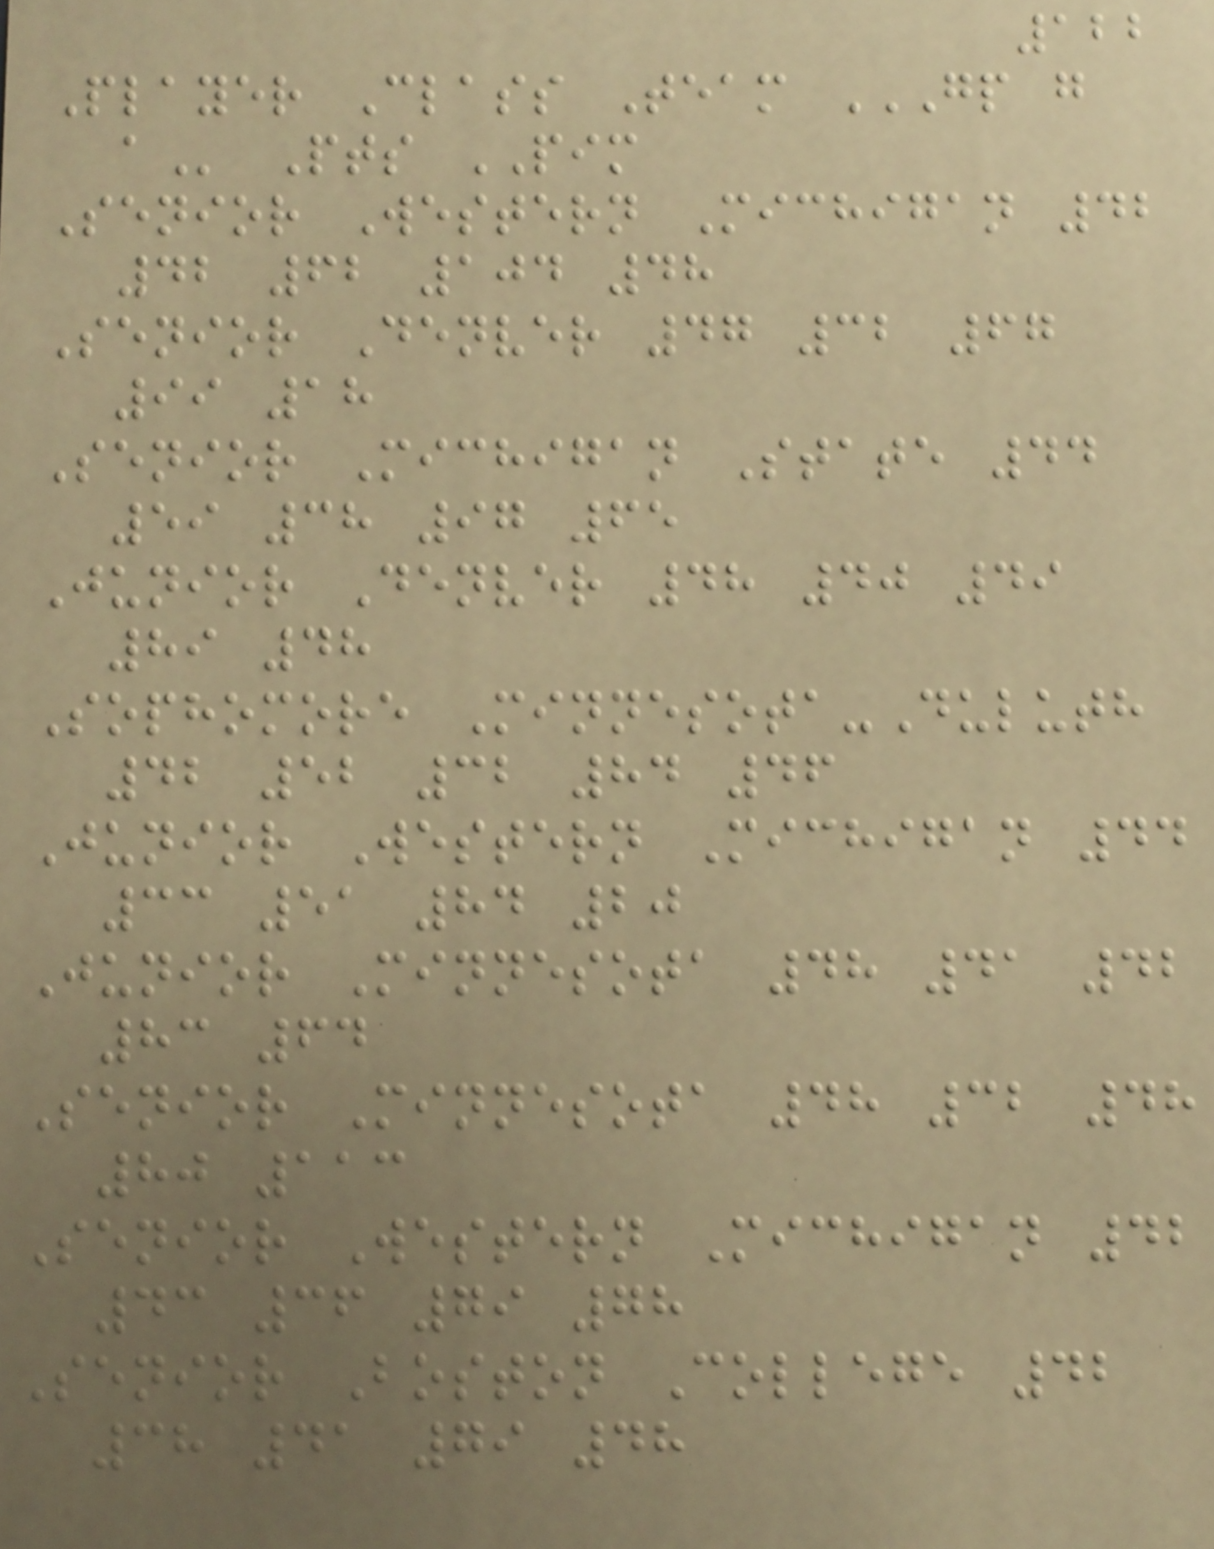122
Player Class Team GP G
A Pts PIM
Senior Western Michigan 42
42 62 104 48
Senior Denver 47 32 67
99 18
Senior Michigan State 44
59 38 97 65
Junior Denver 48 40 49
89 48
Sophomore Minnesota-Duluth
42 52 32 84 46
Junior Western Michigan 44
33 51 84 20
Junior Minnesota 48 41 42
83 64
Senior Minnesota 48 32 48
80 113
Senior Western Michigan 42
43 36 79 78
Senior Boston College 42
38 41 79 48
